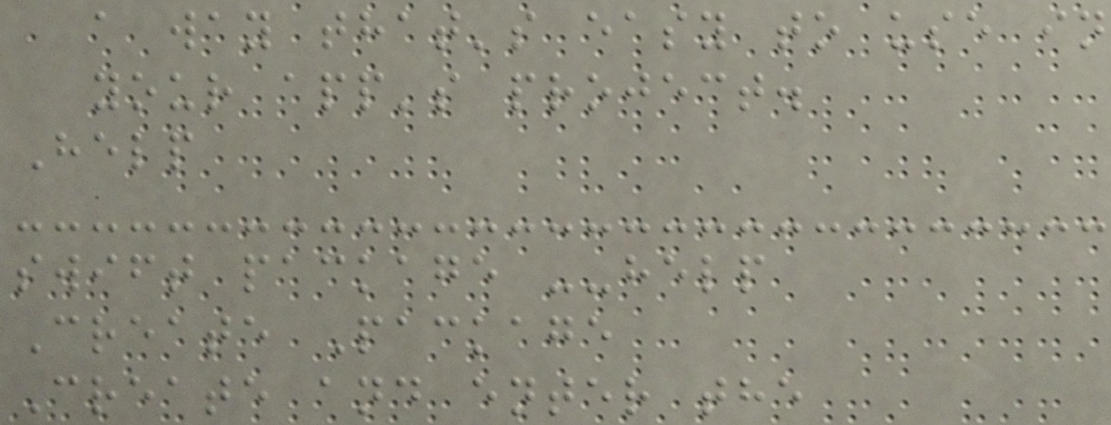a way that's easy to use in
your app's project.
Help
swift package --help
Create Package
Create and enter the
